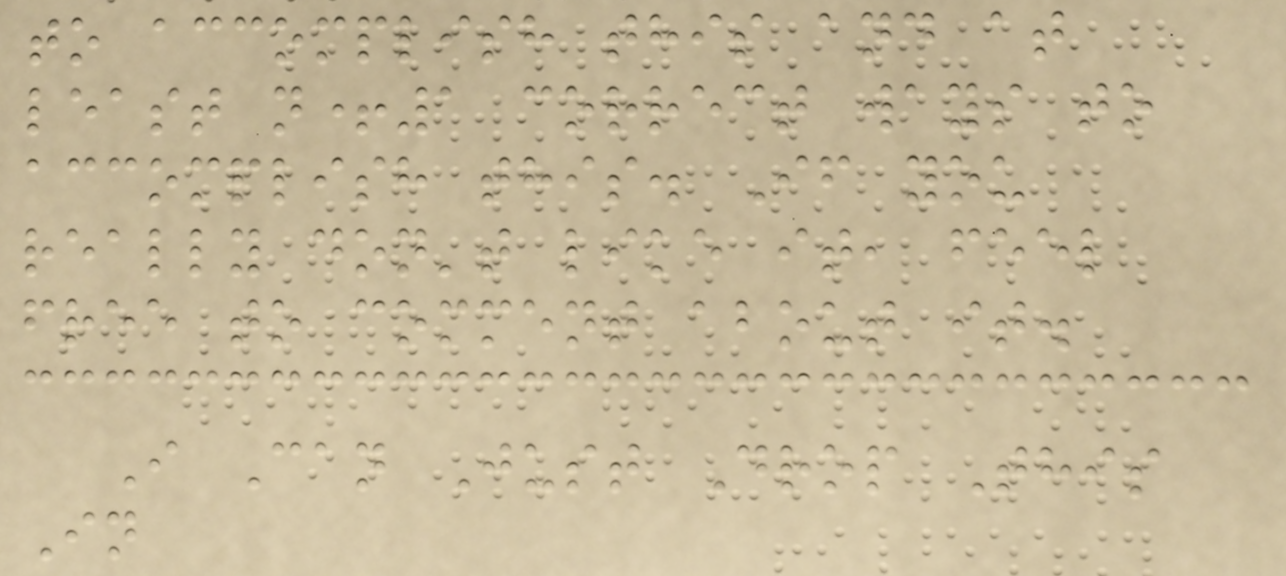to accomplish this and at
least n+1 correct ways to
accomplish this. If you
really don't like it, feel
free to comment about it.
I Can Just Drop This
In
